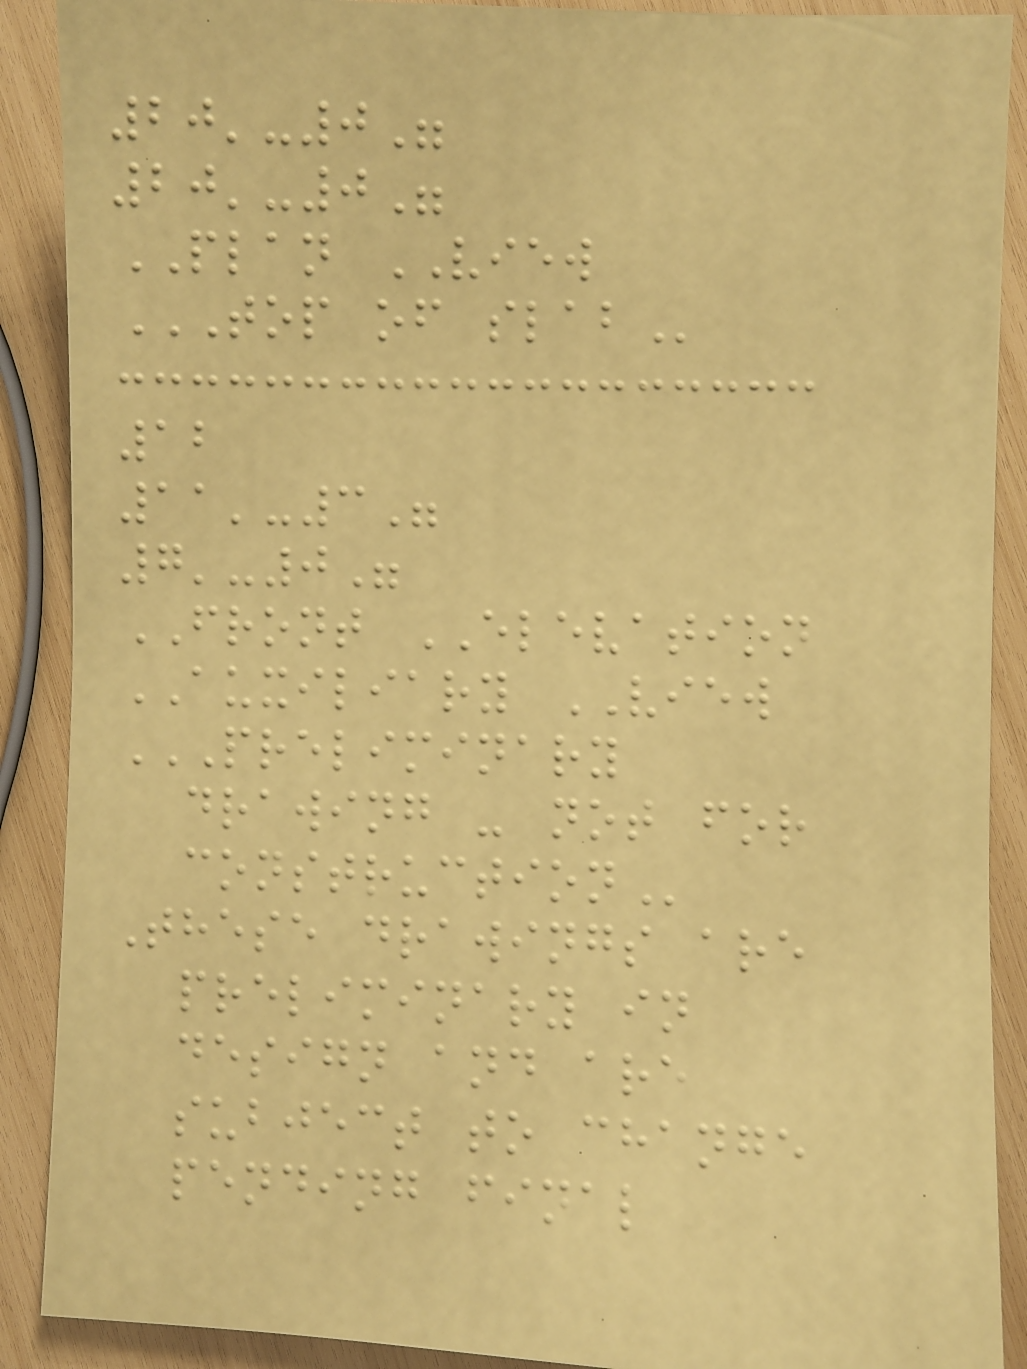20'-0"
20'-0"
PLAN VIEW
TOP OF SLAB
12
11'-3"
7'-0"
FRONT ELEVATION
AUXILIARY VIEW
PRELIMINARY
DRAWING - NOT FOR
CONSTRUCTION
These drawings are
preliminary in
design and are
subject to change
pending final
